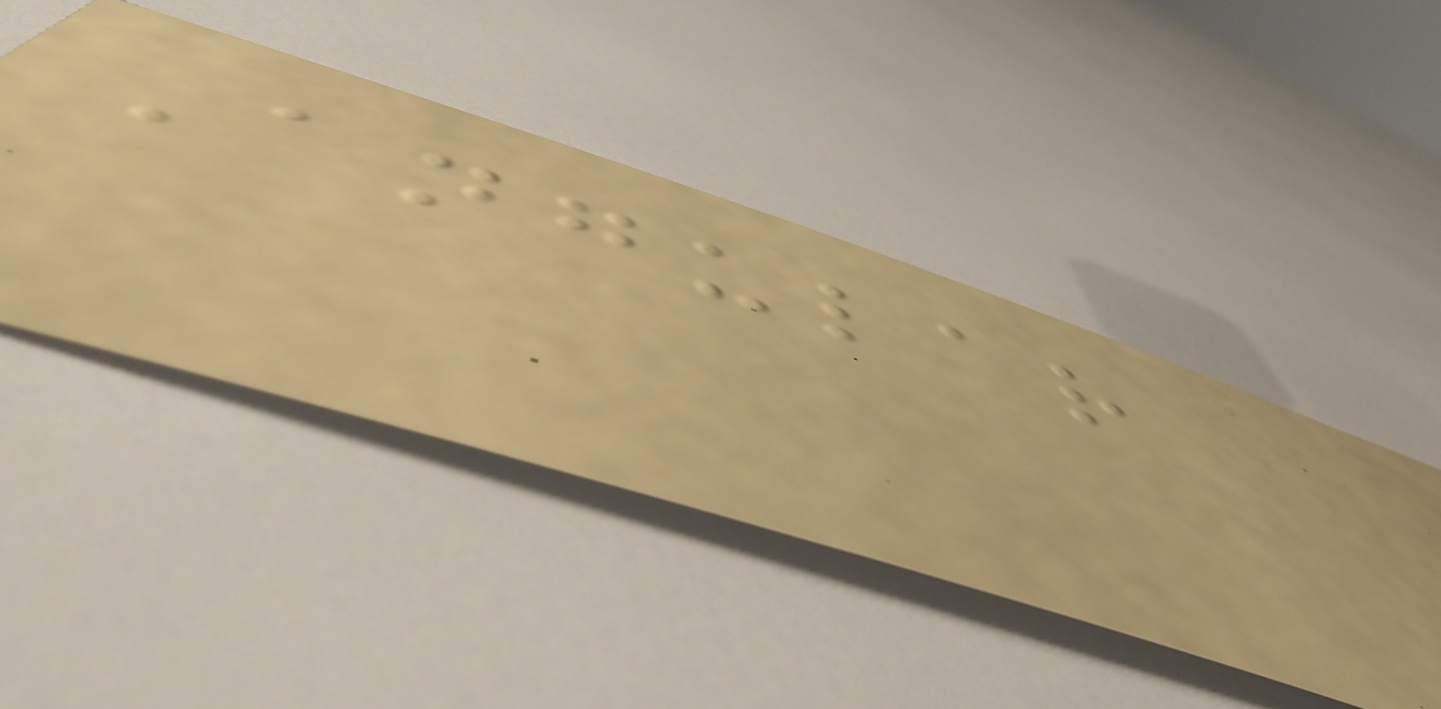Angular
